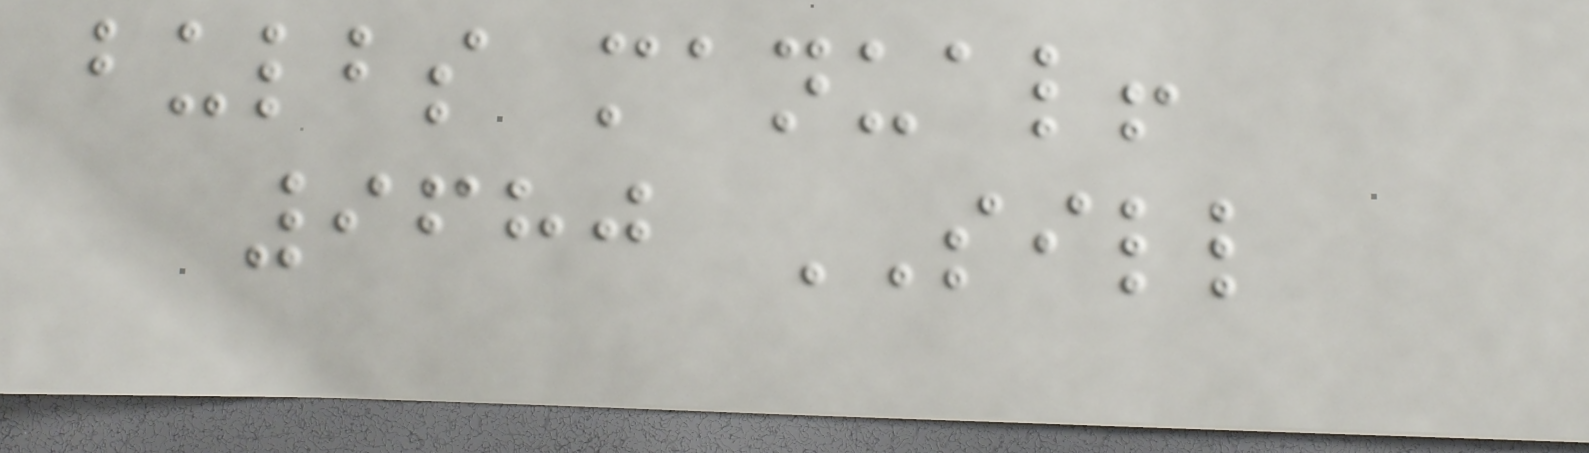bulbs manual!
9680 SILL
